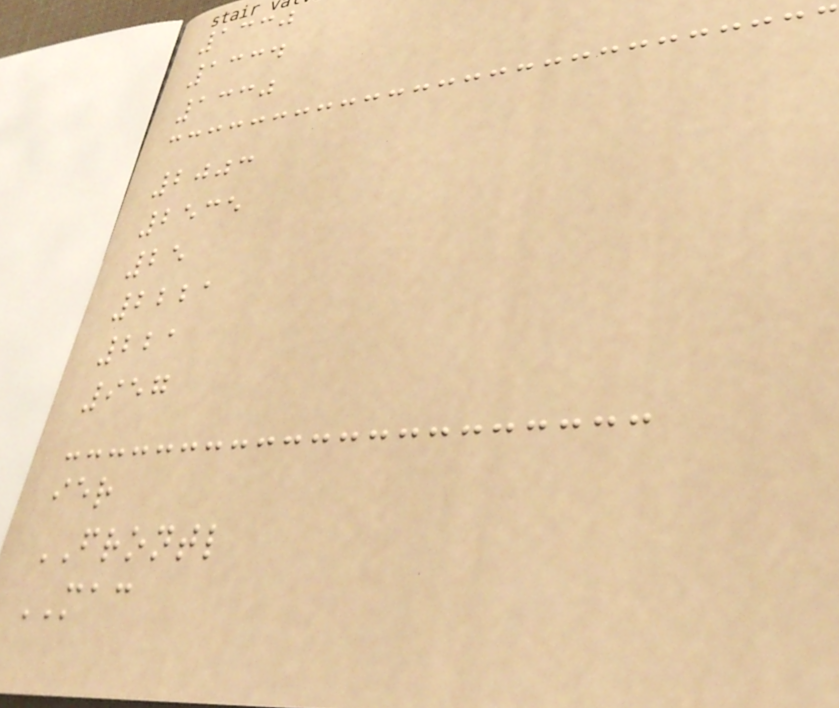1330
1334
1330
2003
2535
25
2221
221
957
ier
FRONTL
MAC
